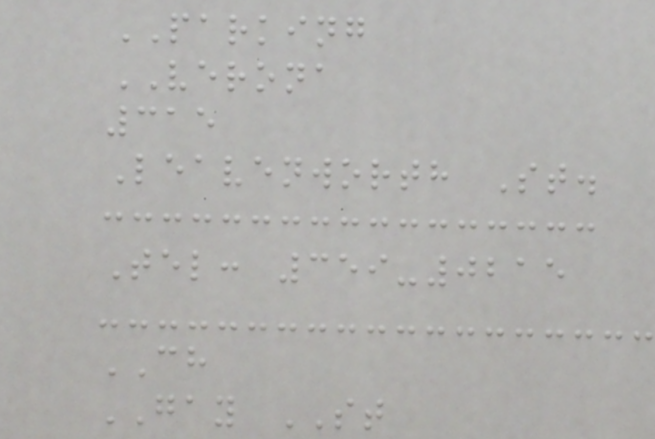PARKING
VERONA
315
Leavenworth St.
Tel: 359-0215
CH
GAY ST
